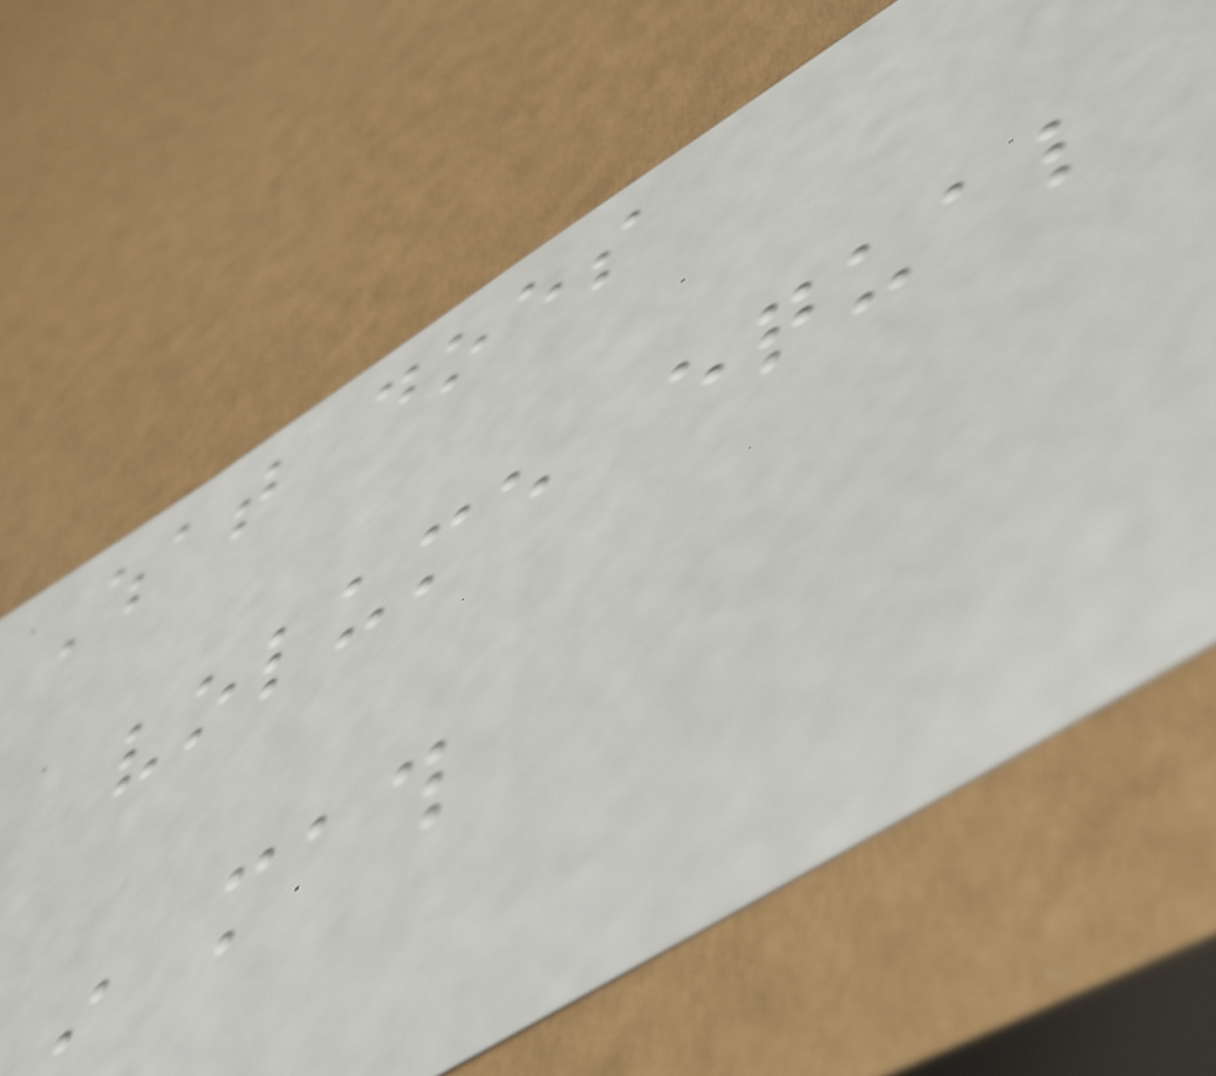What does
volume equal
in math
